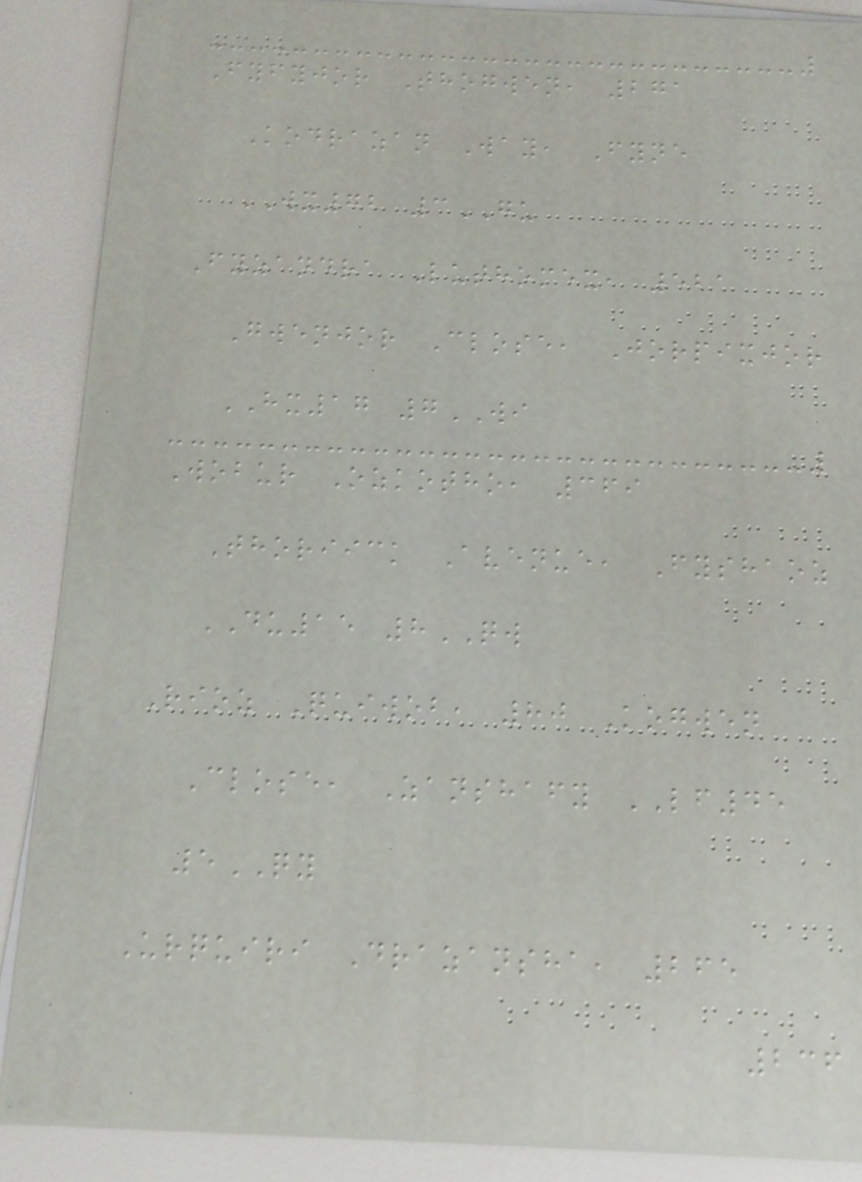Fyfyjor Thogwen, 271
Kodrazan Way, Fyne
WX72 3GU
Fyzandra Luthomex, 521
Gwenjor Close, Jorpixjor
HX17 7WI
Wobur Ozkotho, 369
Thoriick Avenue, Fyshaoz
DU15 8QW
Rioz Quiwob, 80 Kogwen
Close, Zanshafy LF45
5QY
Urquiri Drazansha, 265
236
